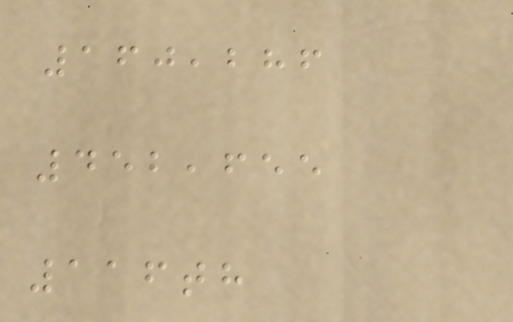160,286
452,655
116th
